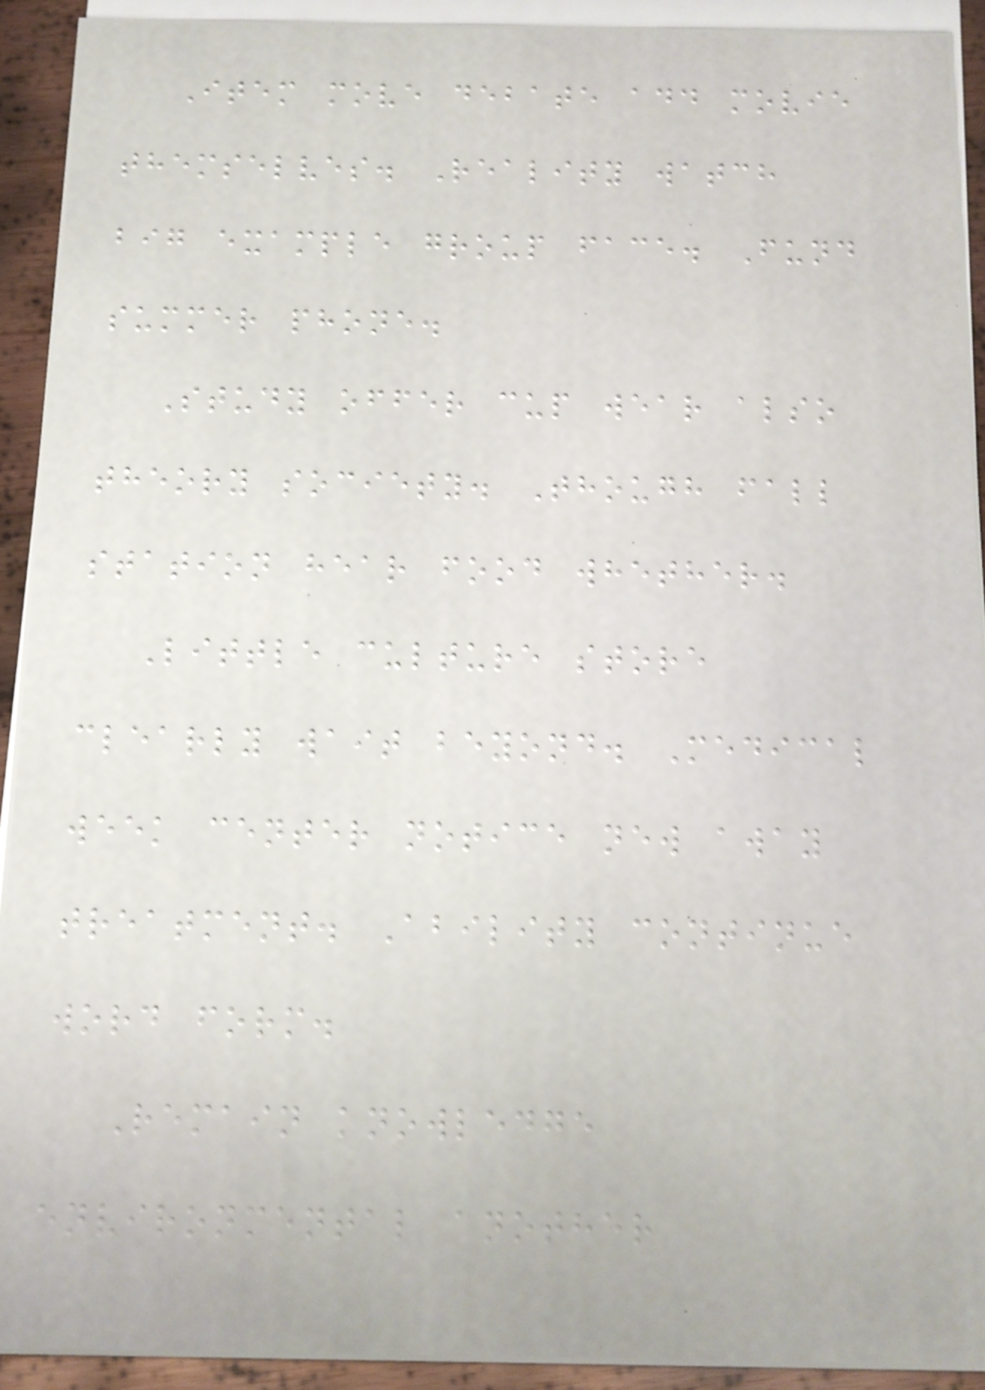Item move debate add movie
themselves. Reality watch
big example group face. Fund
summer phone.
Study offer cup wear also
theory society. Though fall
station hear food whether.
Little culture store
clearly wait beyond. Medical
week center notice new away
treatment. Ability continue
word form.
Remain knowledge
environmental another
